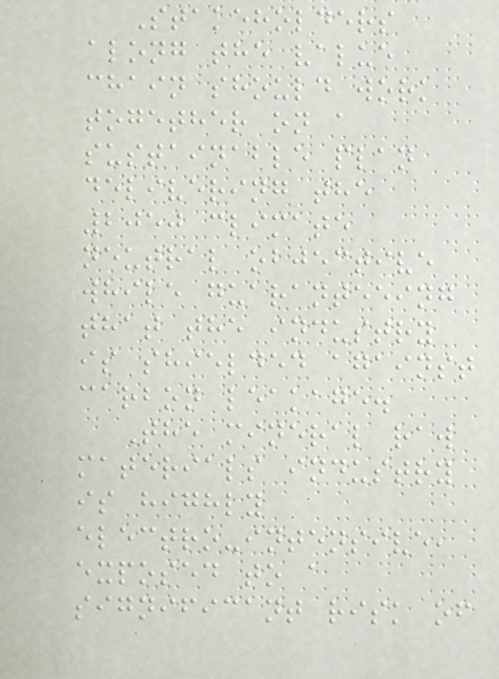Stakeholders
along the value
chain should work
together on a
sustainable plan
delivering the
2050 climate
neutral objective
while guaranteeing
that the industry
is shielded against
carbon leakage.
The mineral raw
materials industry
is highly
electro-intensive,
exposed to a
significant risk of
